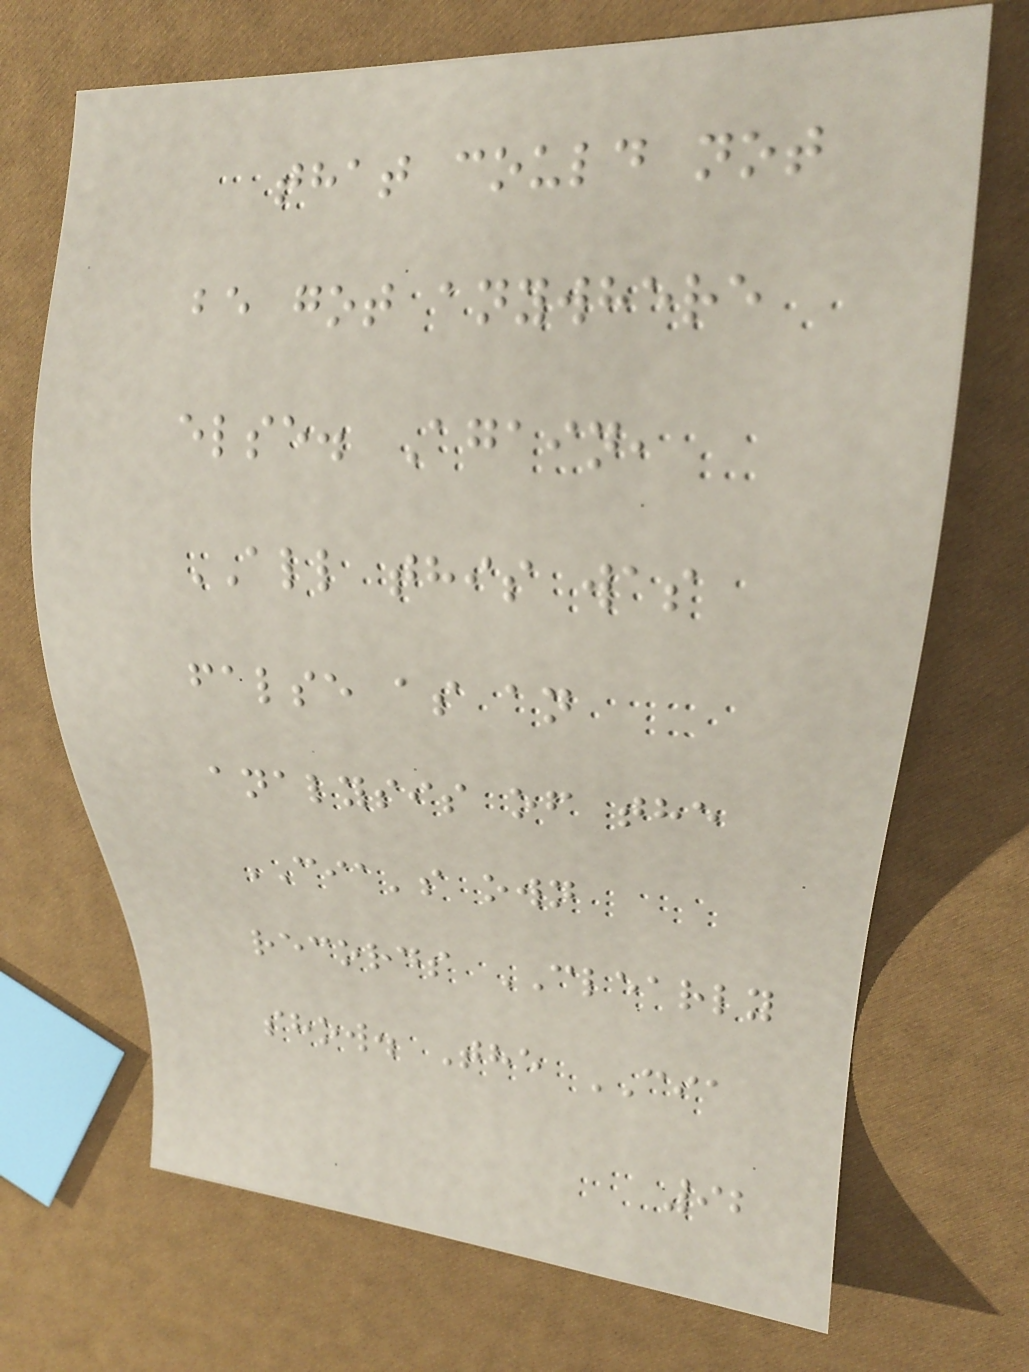that could not
be got anywhere
else. Again,
ALL this was
false as an
analysis of the
CIA's own
records CLEARLY
show. The CIA
92
